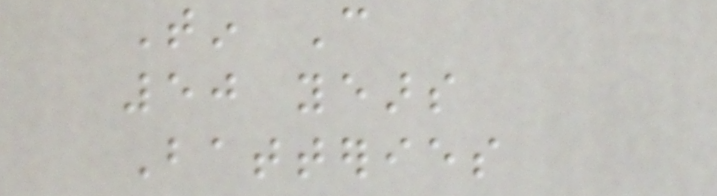Tin Can
50 years
Batteries
